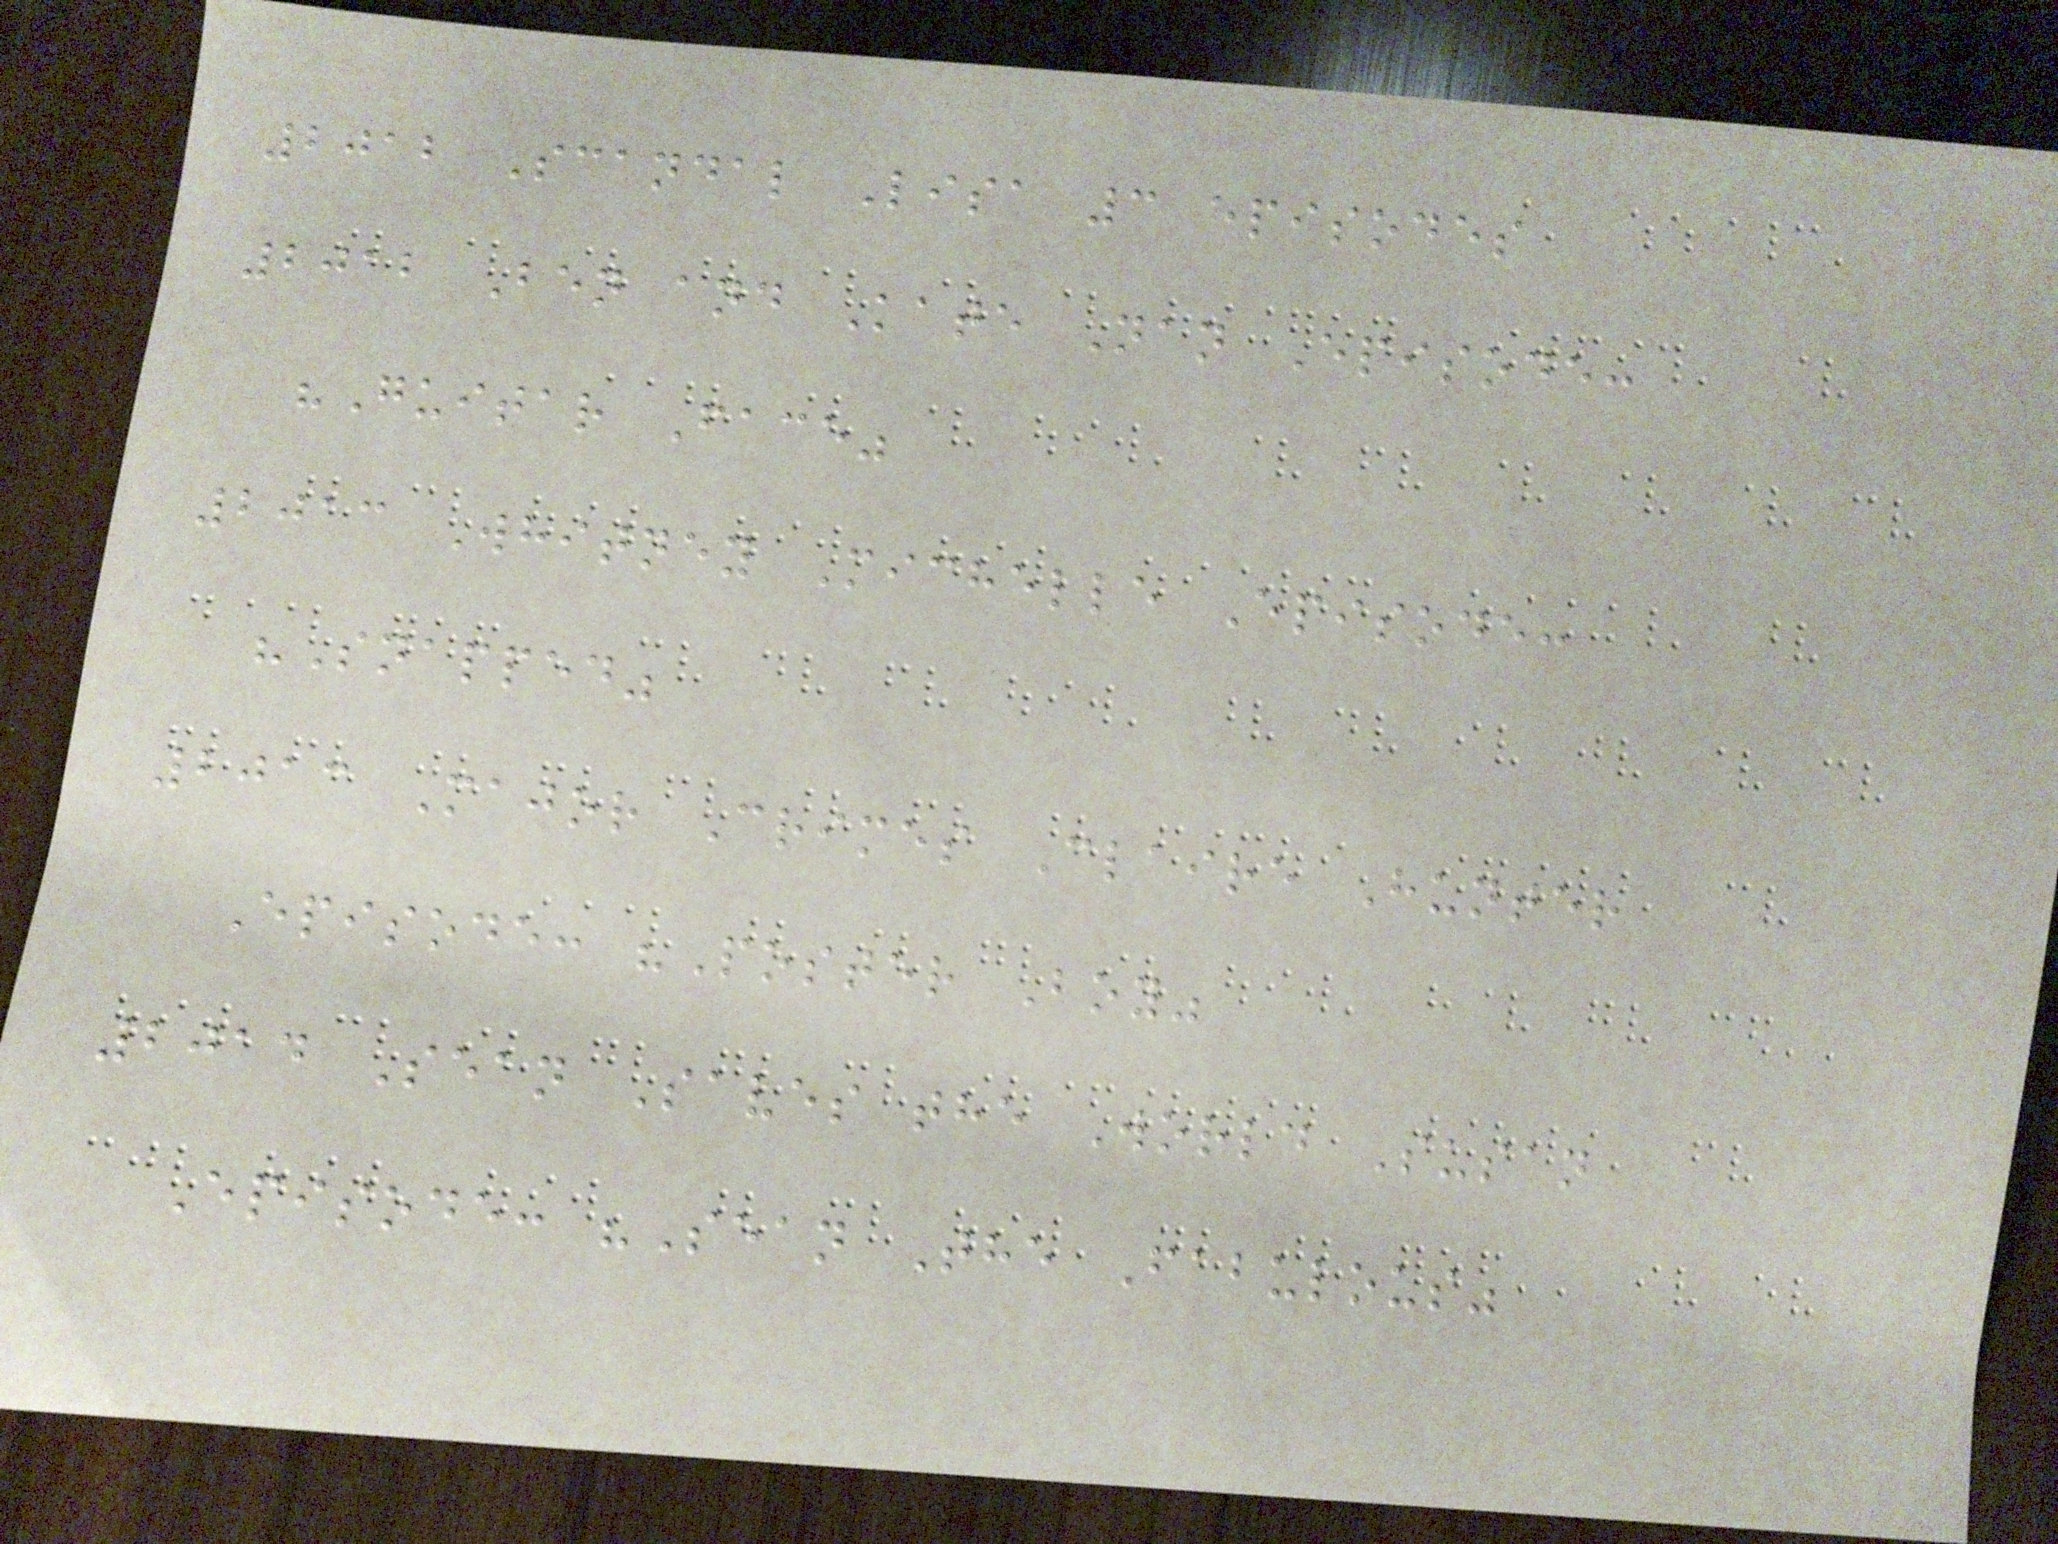2012 Scandal Lisa 3 episodes
2012 Ben and Kate Nan Episode:
"Guitar Face"
2013 Whitney Michelle Episode:
"Snapped"
2013 Major Crimes Claire Hunter
Episode: "Poster Boy"
2014 Sean Saves the World Susan
Episode: "Sean The Fabulous"
